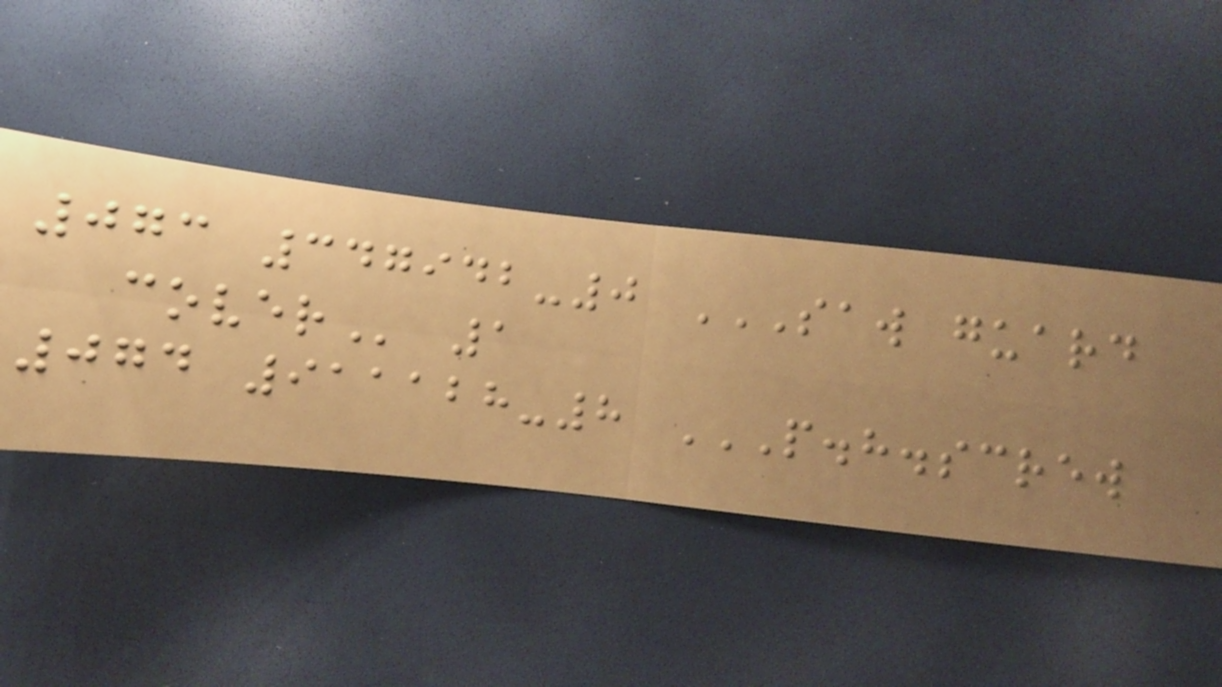073 347942-0 SAW GUARD
COVER 1
074 911128-8 P.H.SCREW
